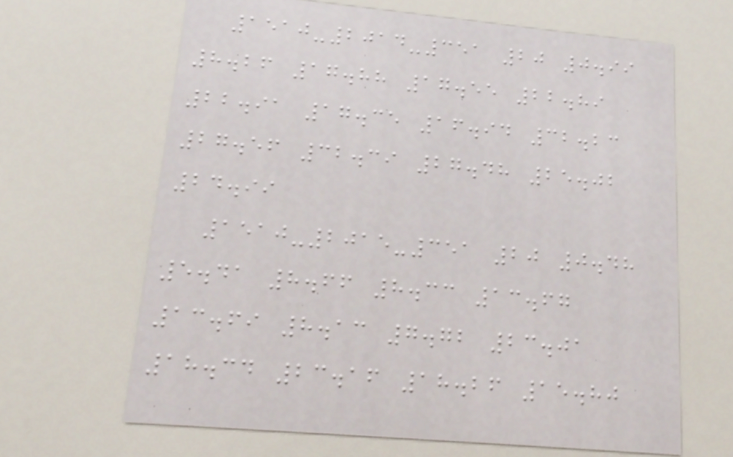1510-2014-351 20 0.99
8.26 17.88 17.55 22.89
22.91 17.35 16.94 32.23
27.56 32.39 27.48 25.02
24.99
1510-2015-351 20 0.48
5.41 8.66 8.33 13.67
13.69 8.13 7.72 23.01
18.34 23.16 18.26 15.80
